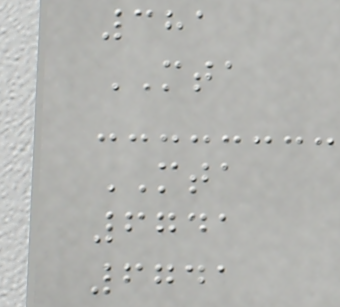381
MTA
MTA
6741
6741
